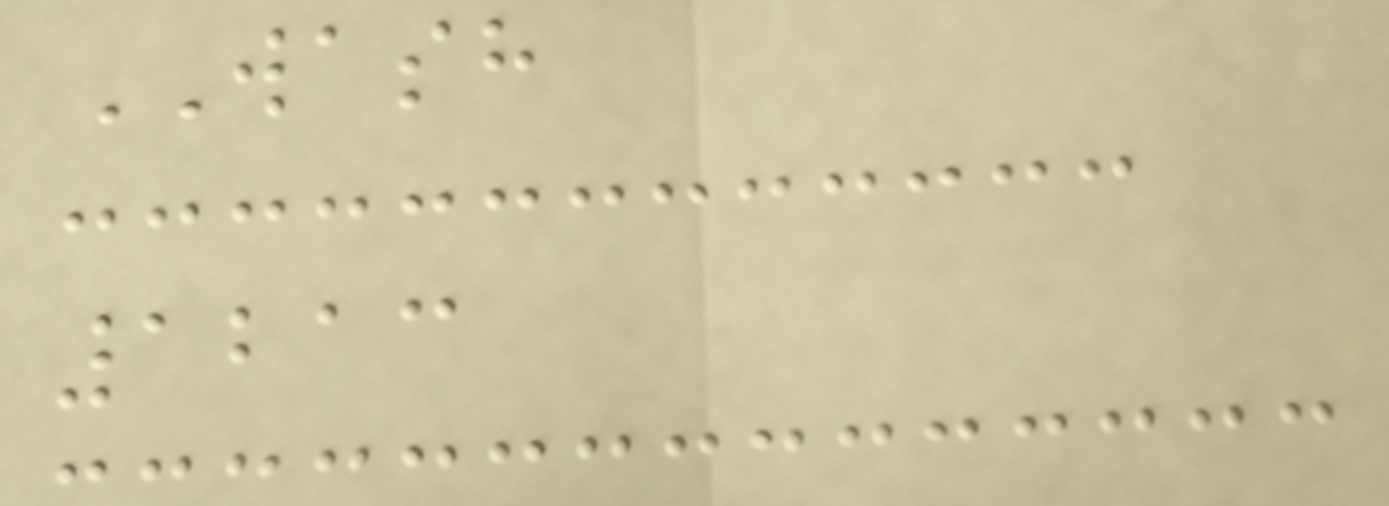WASH
1213
